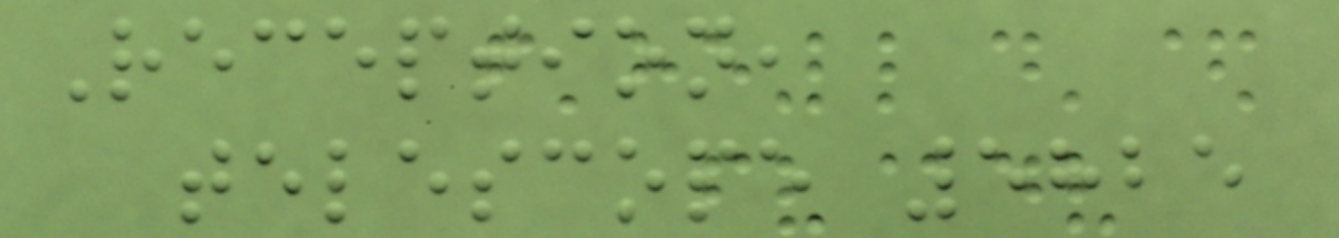Reception,
telescope 5825
